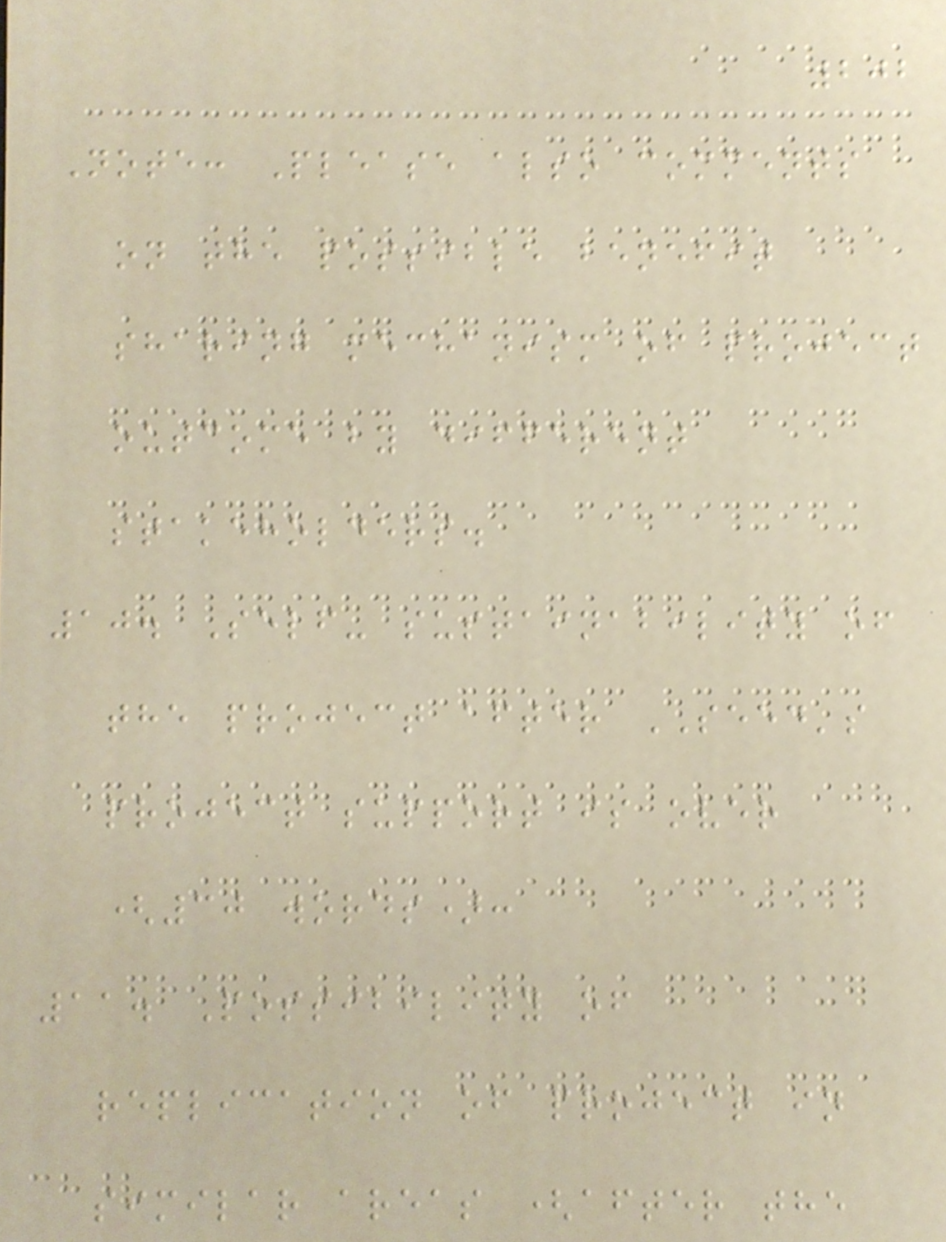202
Note: Please also comments
on the possible benefit
sharing mechanism of project
outcome by different
stakeholders.
10. Self- sustainability of
the project after SEED's
project support is over
(30 words):
11. Possibility of
replication of project in
similar areas (after the
